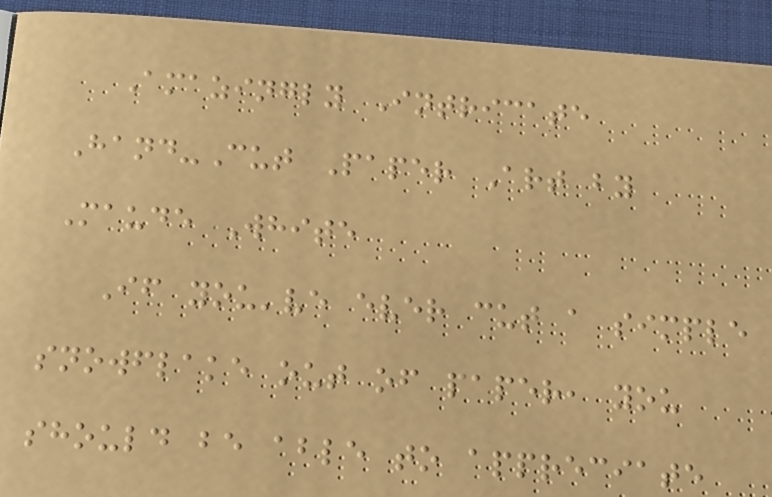Amazingly Intricate
Hand-Cut Paper Art by
Maude White
If you've ever cut a simple
snowflake out of paper, you
should be able to appreciate
